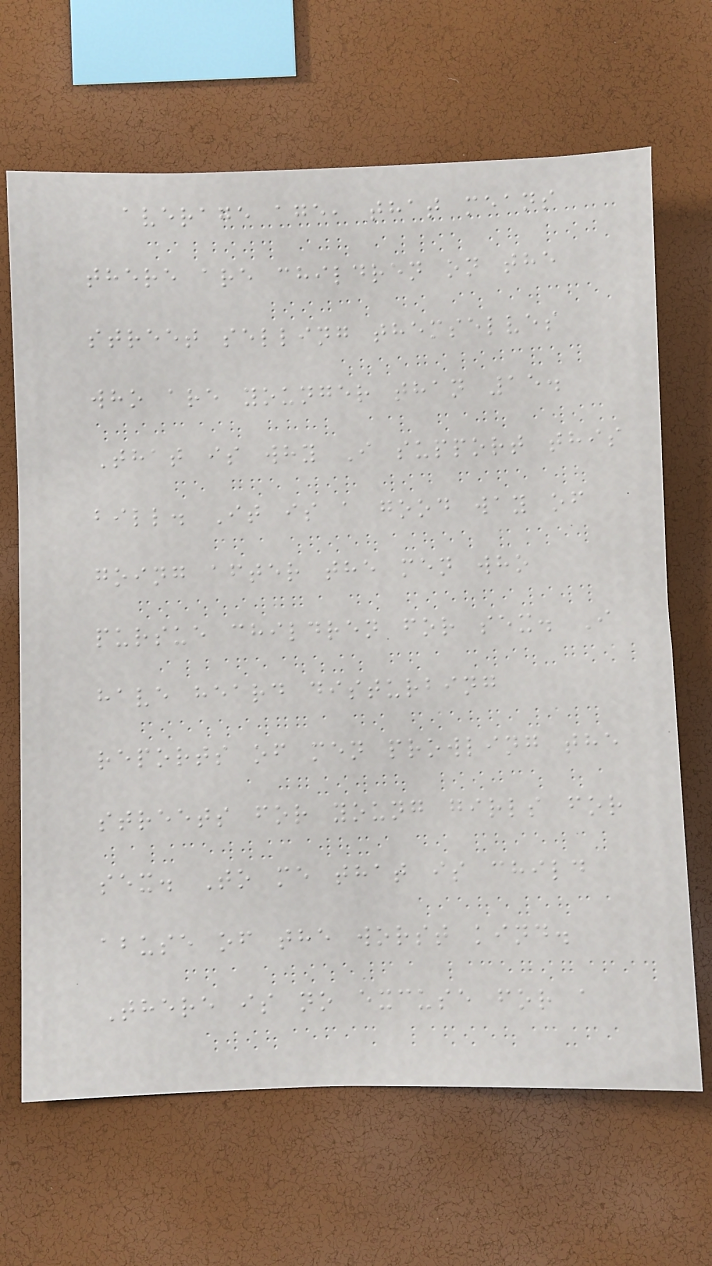average age, that means
there are children on the
street selling themselves
who are younger than 15.
That is why I support this
bill. It is a good way of
going after the men who
pursue children for sex. I
have heard disturbing
reports of men prowling the
streets for young girls for
sex. To me that is child
abuse of the worst kind.
There is no excuse for a
